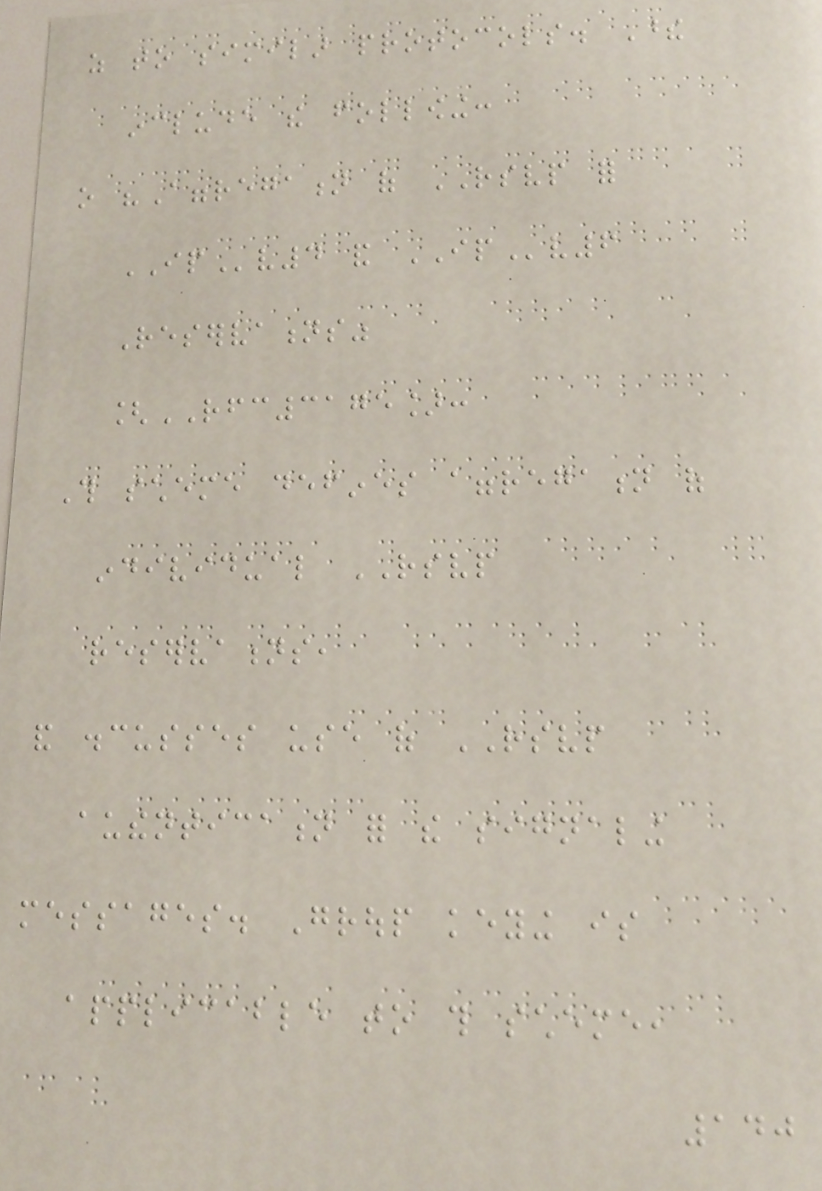as to similar protocols. These
include the following:
o "Aggregation of RSVP for
IPv4 and IPv6
Reservations"
[RFC3175]:
This scheme defines aggregation of
individual RSVP
reservations,
and discusses use of RSVP
authentication for the signaling
messages. Group keying is
applicable to this scheme,
140
